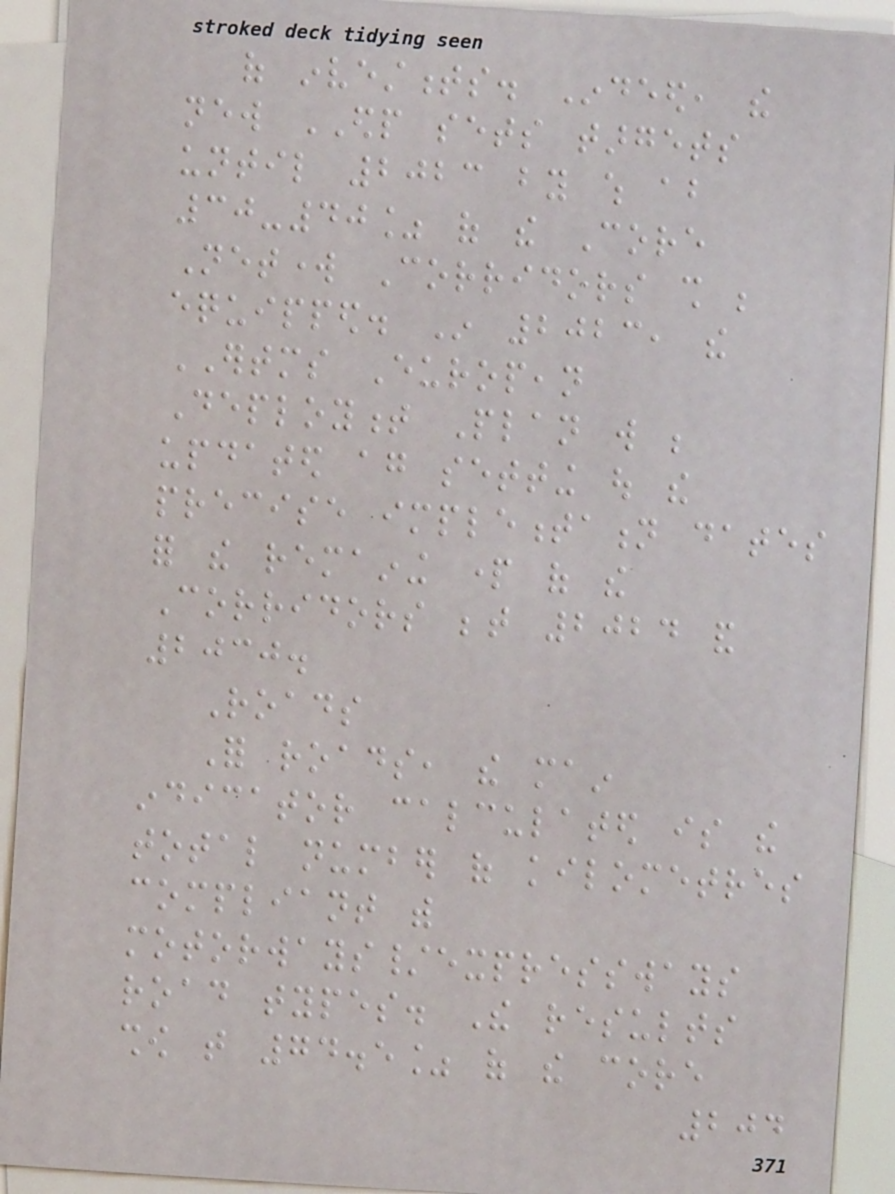of investments. Indeed, the
new EDP sets targets
until 2023 by which about
30-40% of the Core
Network Corridors shall be
equipped. In 2023, the
ERTMS European
Deployment Plan will be
updated again setting out the
precise implementation dates
for the remaining part of the
Corridors between 2024 and
2030.
Roads
For roads, the main
indicator calculated is the
total number of kilometres
compliant with
motorways/expressways
road types. The results
show that 74.5% of the core
204
